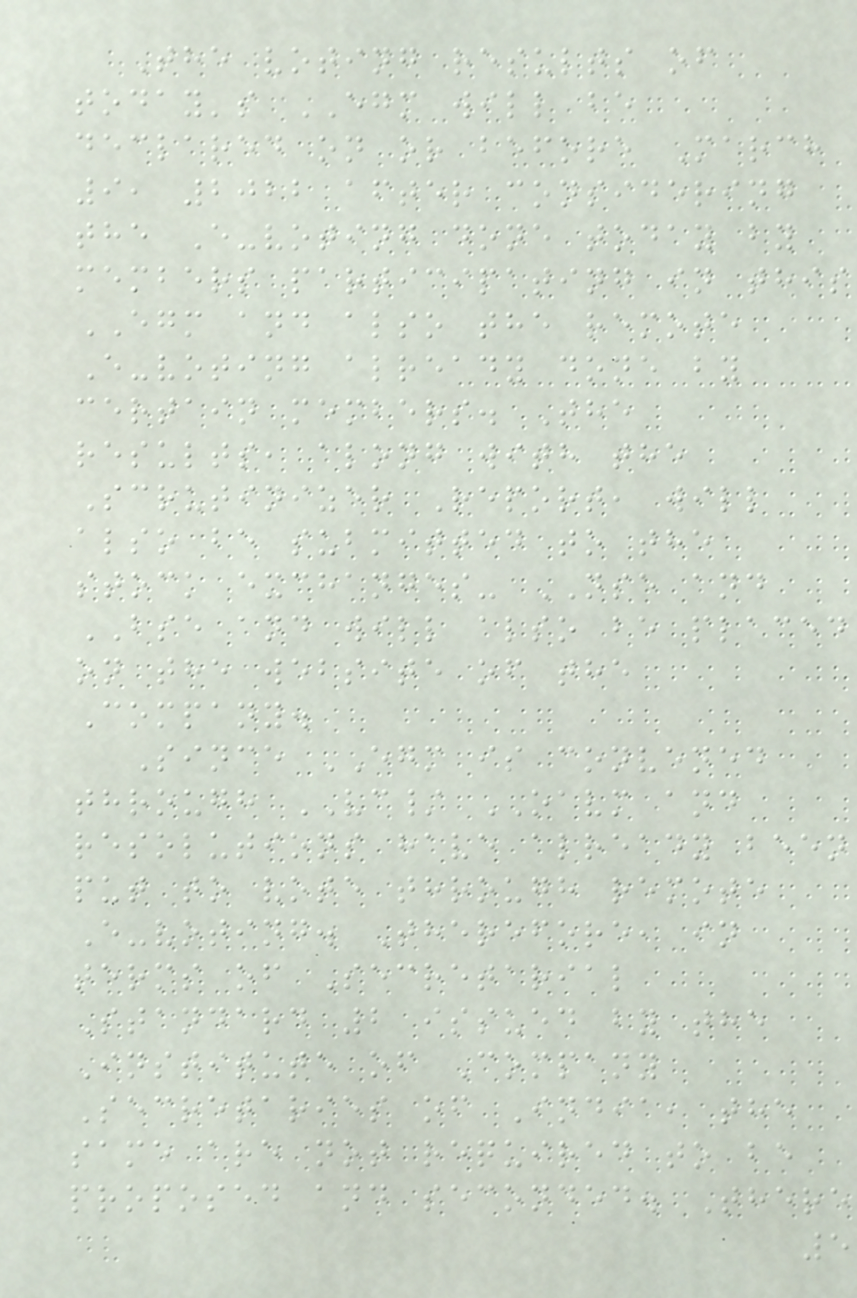The voting results of
today's EGM will be
declared on or before March
9, 2022 after considering
the E-voting done today by
members participating in this
EGM and also the remote
E-voting already done by
certain members. The
results, along with the
Scrutinizer Report, will
also be submitted to the
stock exchanges- NSE and
BSE and will also be placed
on the website of the
Company.
Since EGM is convened
through VC/ OAVM and
resolutions have already been
put to vote through remote
E-voting. Therefore, in
terms of Secretarial
Standard 2 issued by the
Institute of Company
Secretaries of India, the
same are not required to be
proposed and seconded. There
5
